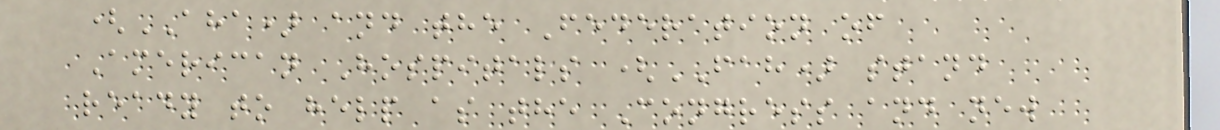(AHA) and the Federation of
American Hospitals (FAH) stand
ready to help as the Congress and new
